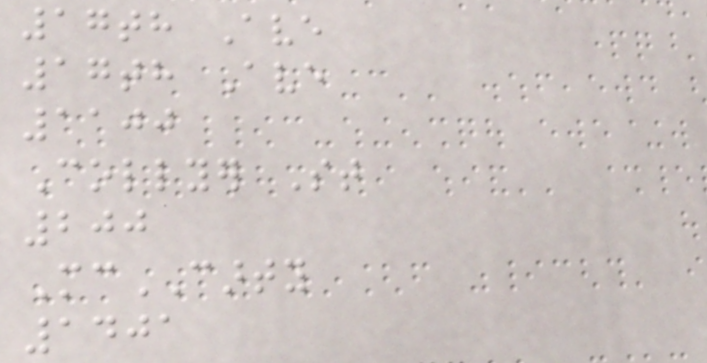17th Ave
17th Ave
1100
Collyer St
200
McCARTY
1401
